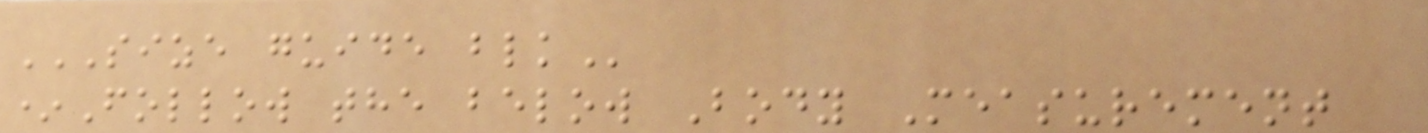SIZE GUIDE BLK
*Follow the below Body Measurement
